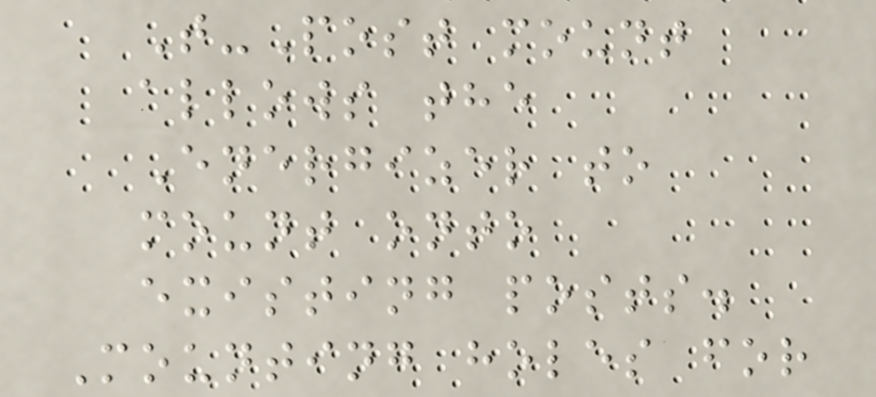T-Post mount
allows the
Energizer to
mount onto
existing posts.
Mounting holes for
